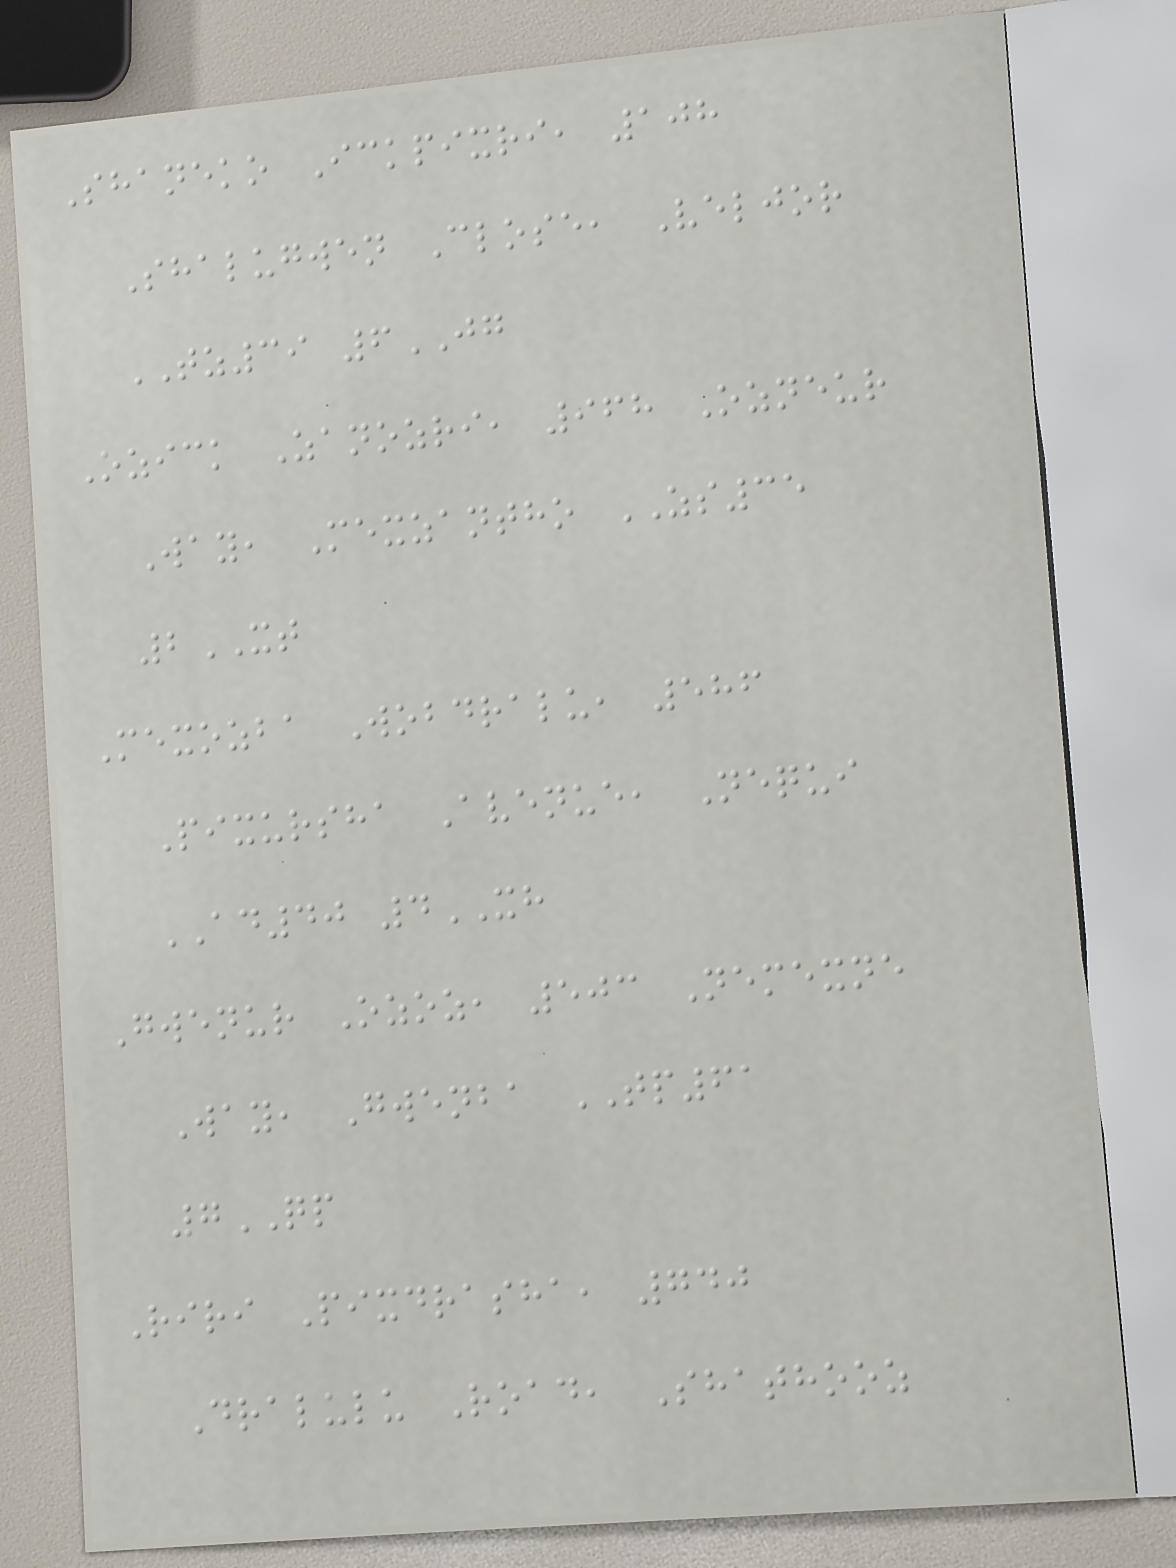Shaneko Ickpixri, 108
Shalugwen Close, Veljor
TZ39 6JG
Ozick Zanozri, 968 Ozneur
Way, Mexzantho ZS35
2XT
Mexozba Wobdralu, 586
Pixursha Avenue, Nequi
AD40 4XH
Gwenur Ozoz, 503 Nemexne
Way, Gwenba TP61
7QP
Riri Pixdrasha, 740
Dralulu Road, Shathooz
